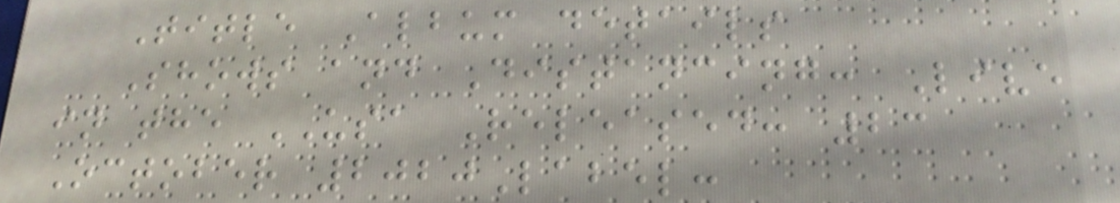Title Album details
Shows and Distancing: Live
in the USA Released: 23
October 2020Label:
